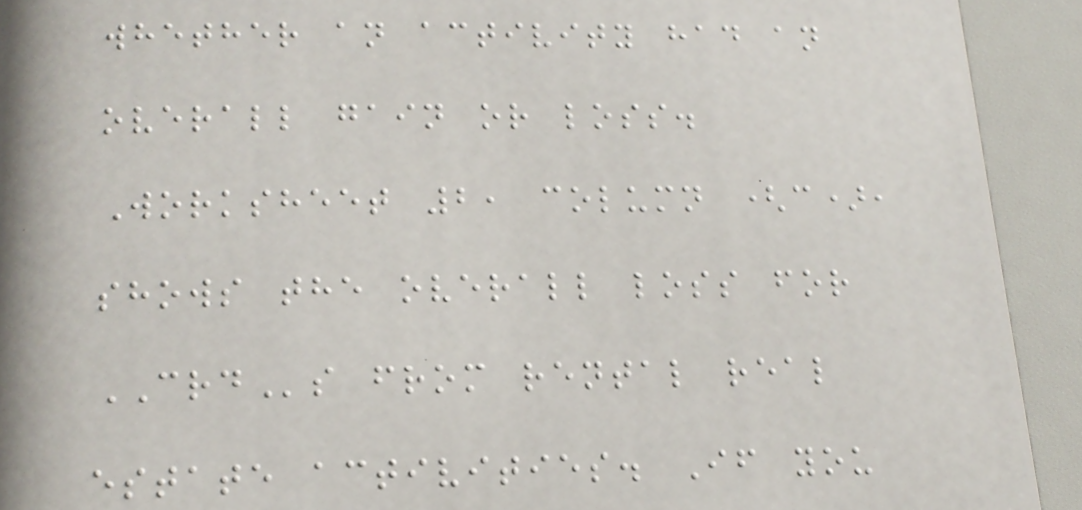whether an activity had an
overall gain or loss.
Worksheet 2, column (c),
shows the overall loss for
CRDs from rental real
estate activities. If you
